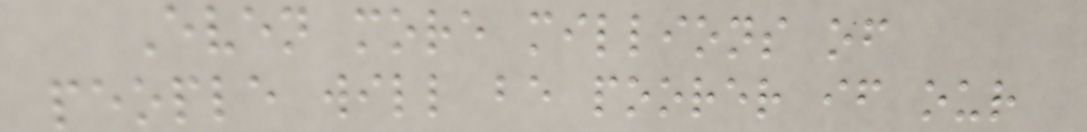Even more millions of
people will be poorer if our
